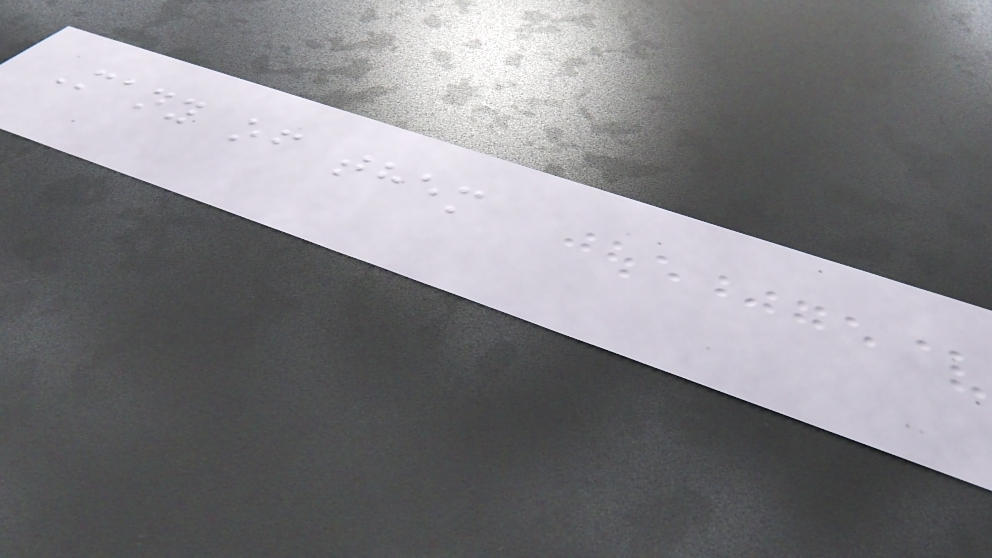Many of them
